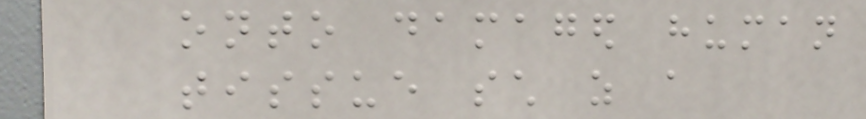onto damaged human
tissue such as a
